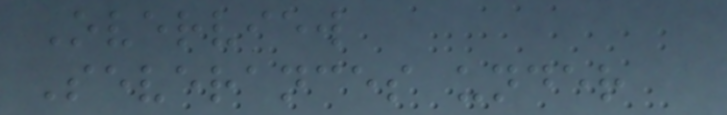Overview
Severances under
